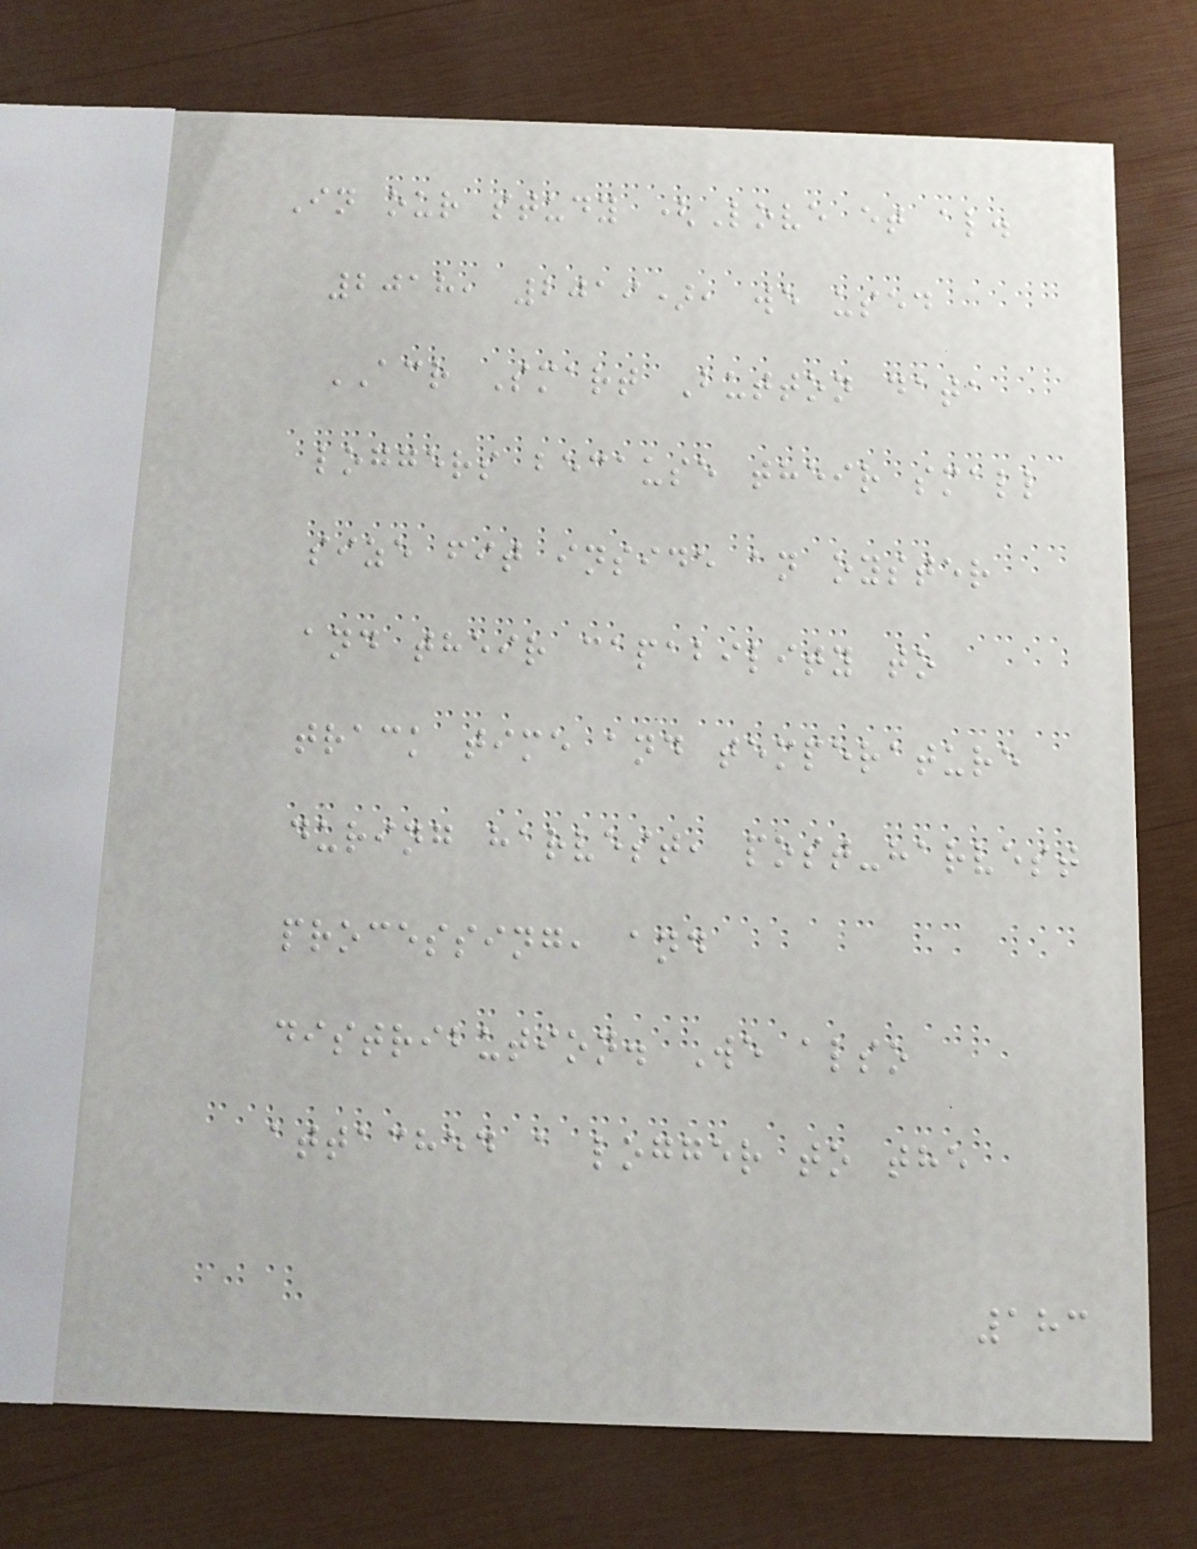In our study (Love et al.
2018, 2019), we used
ACR Smart Button data
loggers because their small
size fit inside an oyster
and their capability to
track time and temperature
during harvest, post-harvest
processing, and
distribution. We also
attached a logger to the
183
